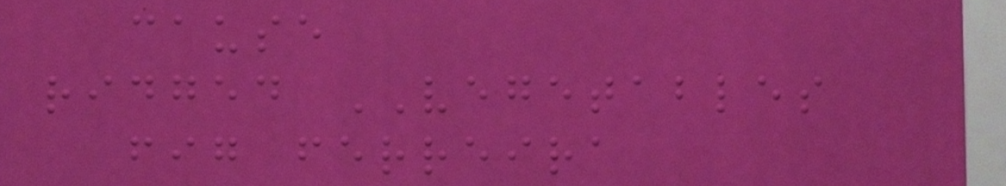cause
ridged VEGETABLES
fig ferreira
